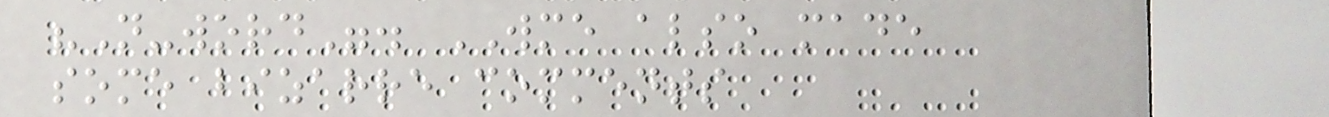"N-word". WME also made
some bizarre comments
